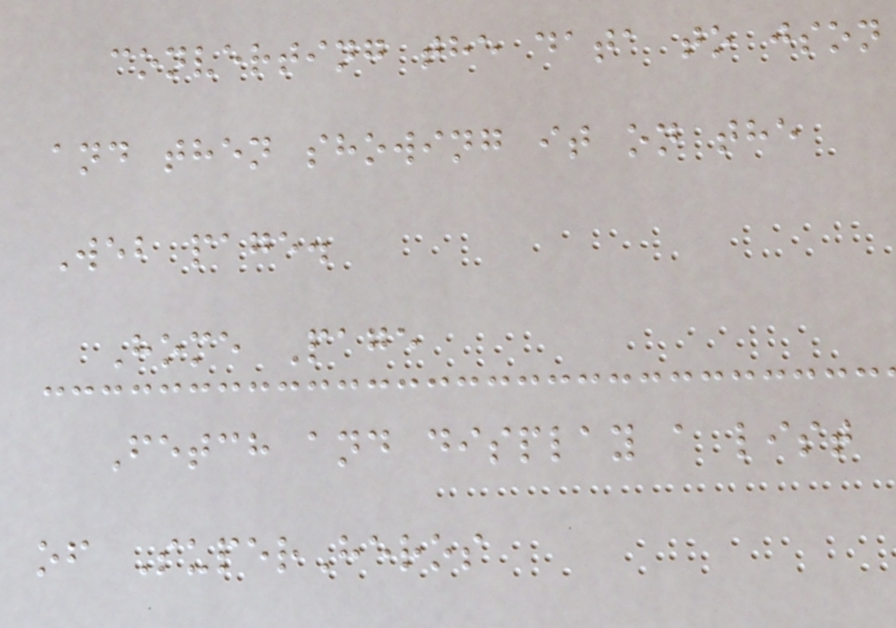converting the data to json
and then showing it on the
Web page.
Home Page
Fetch and display a list
of SuperHeros
